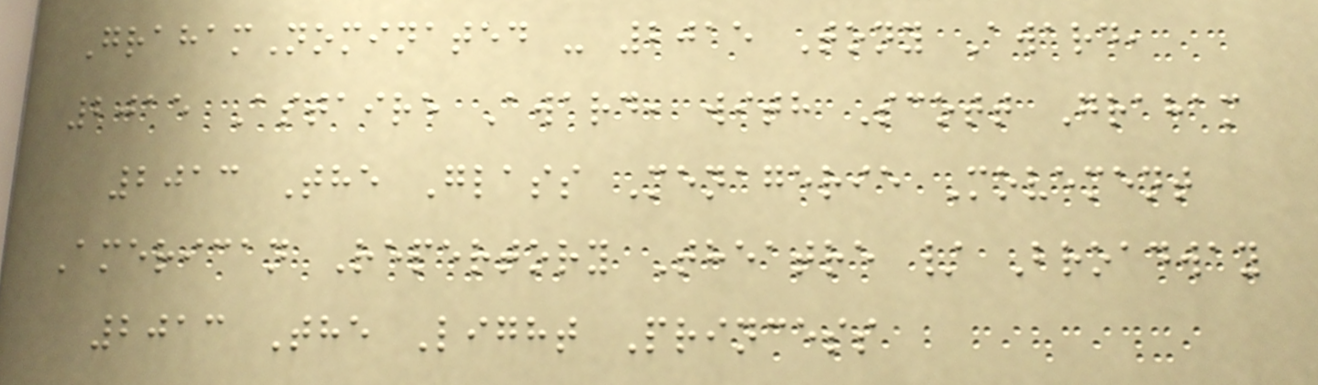GrahamNominated - 2015 Tony Award,
2015 Astaire Award, with Scott Graham
2013 The Glass Menagerie Movement
American Repertory Theatre / Broadway
2013 The Light Princess
